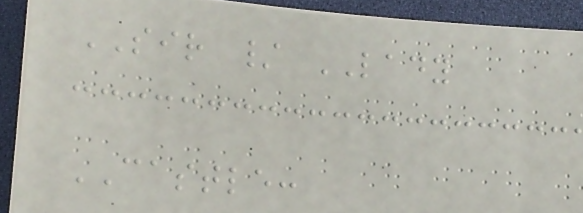SIR / LADY
CASTLE:
